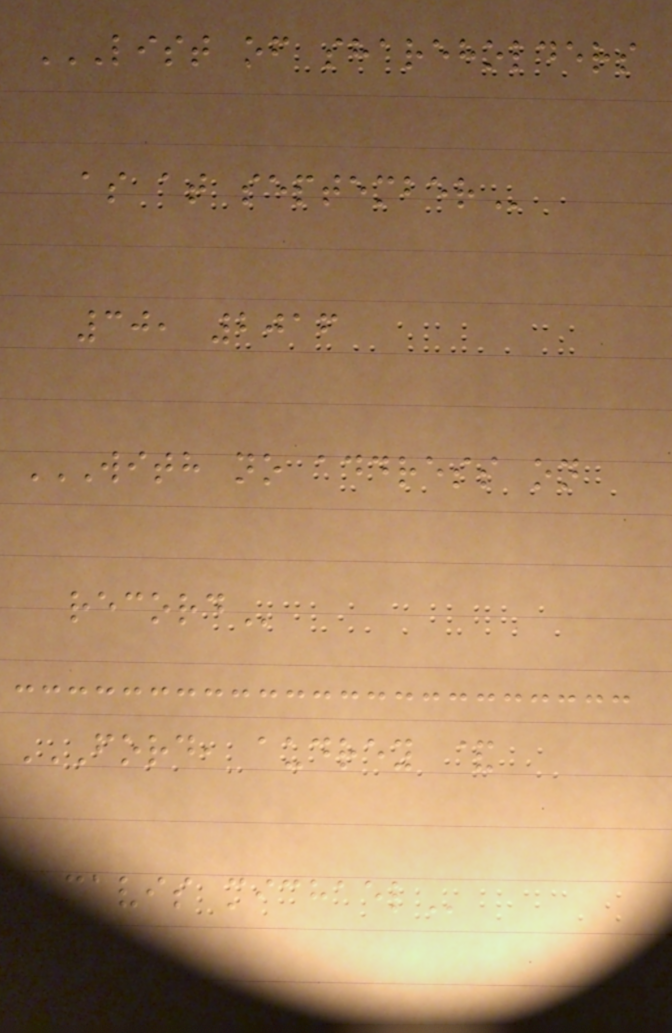LIST OF SHAREHOLDERS
AS AT SEPTEMBER
30, 2016
WITH NO ADDRESS ON
RECORD
FORD, AUDREY &
MAVIS MICHAEL
